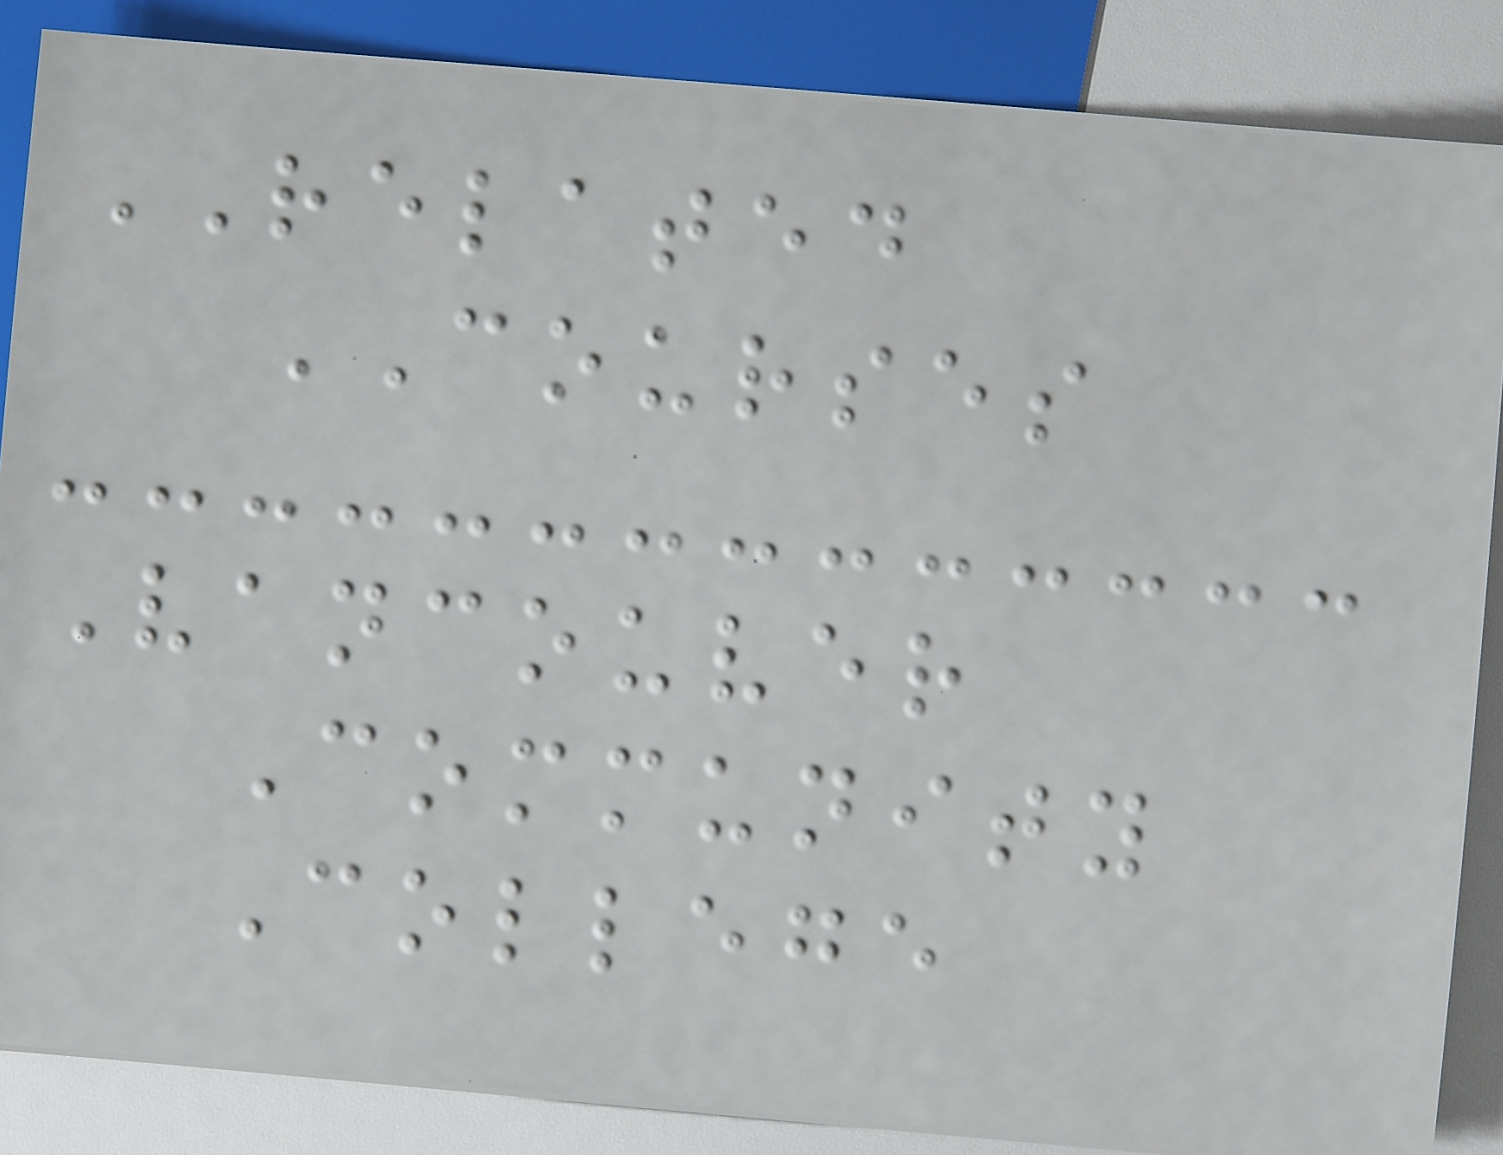RELATED
COURSES
Vancouver
Community
College
